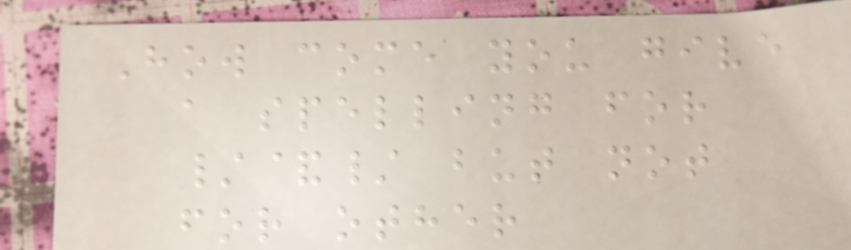How come you give
a spelling for
/&/ but not
for other
